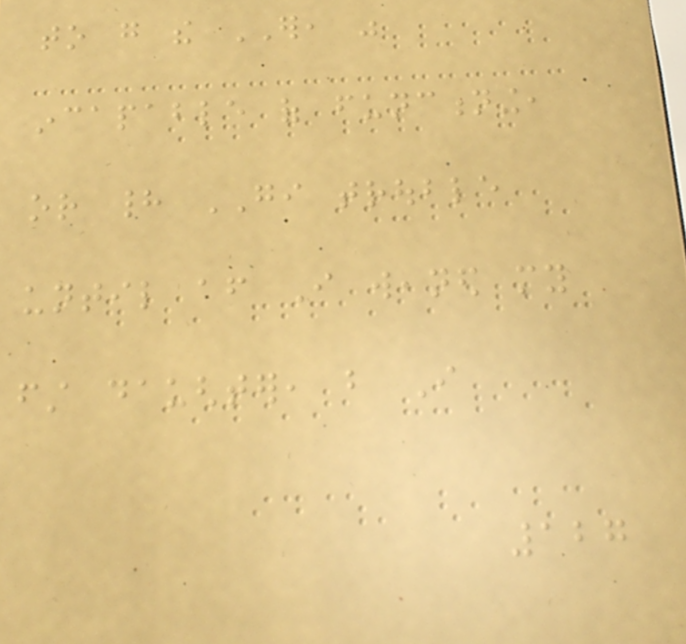to go the ER, was
incapable of functioning,
or had GI trouble
until after I weaned my
first daughter, but I
127
